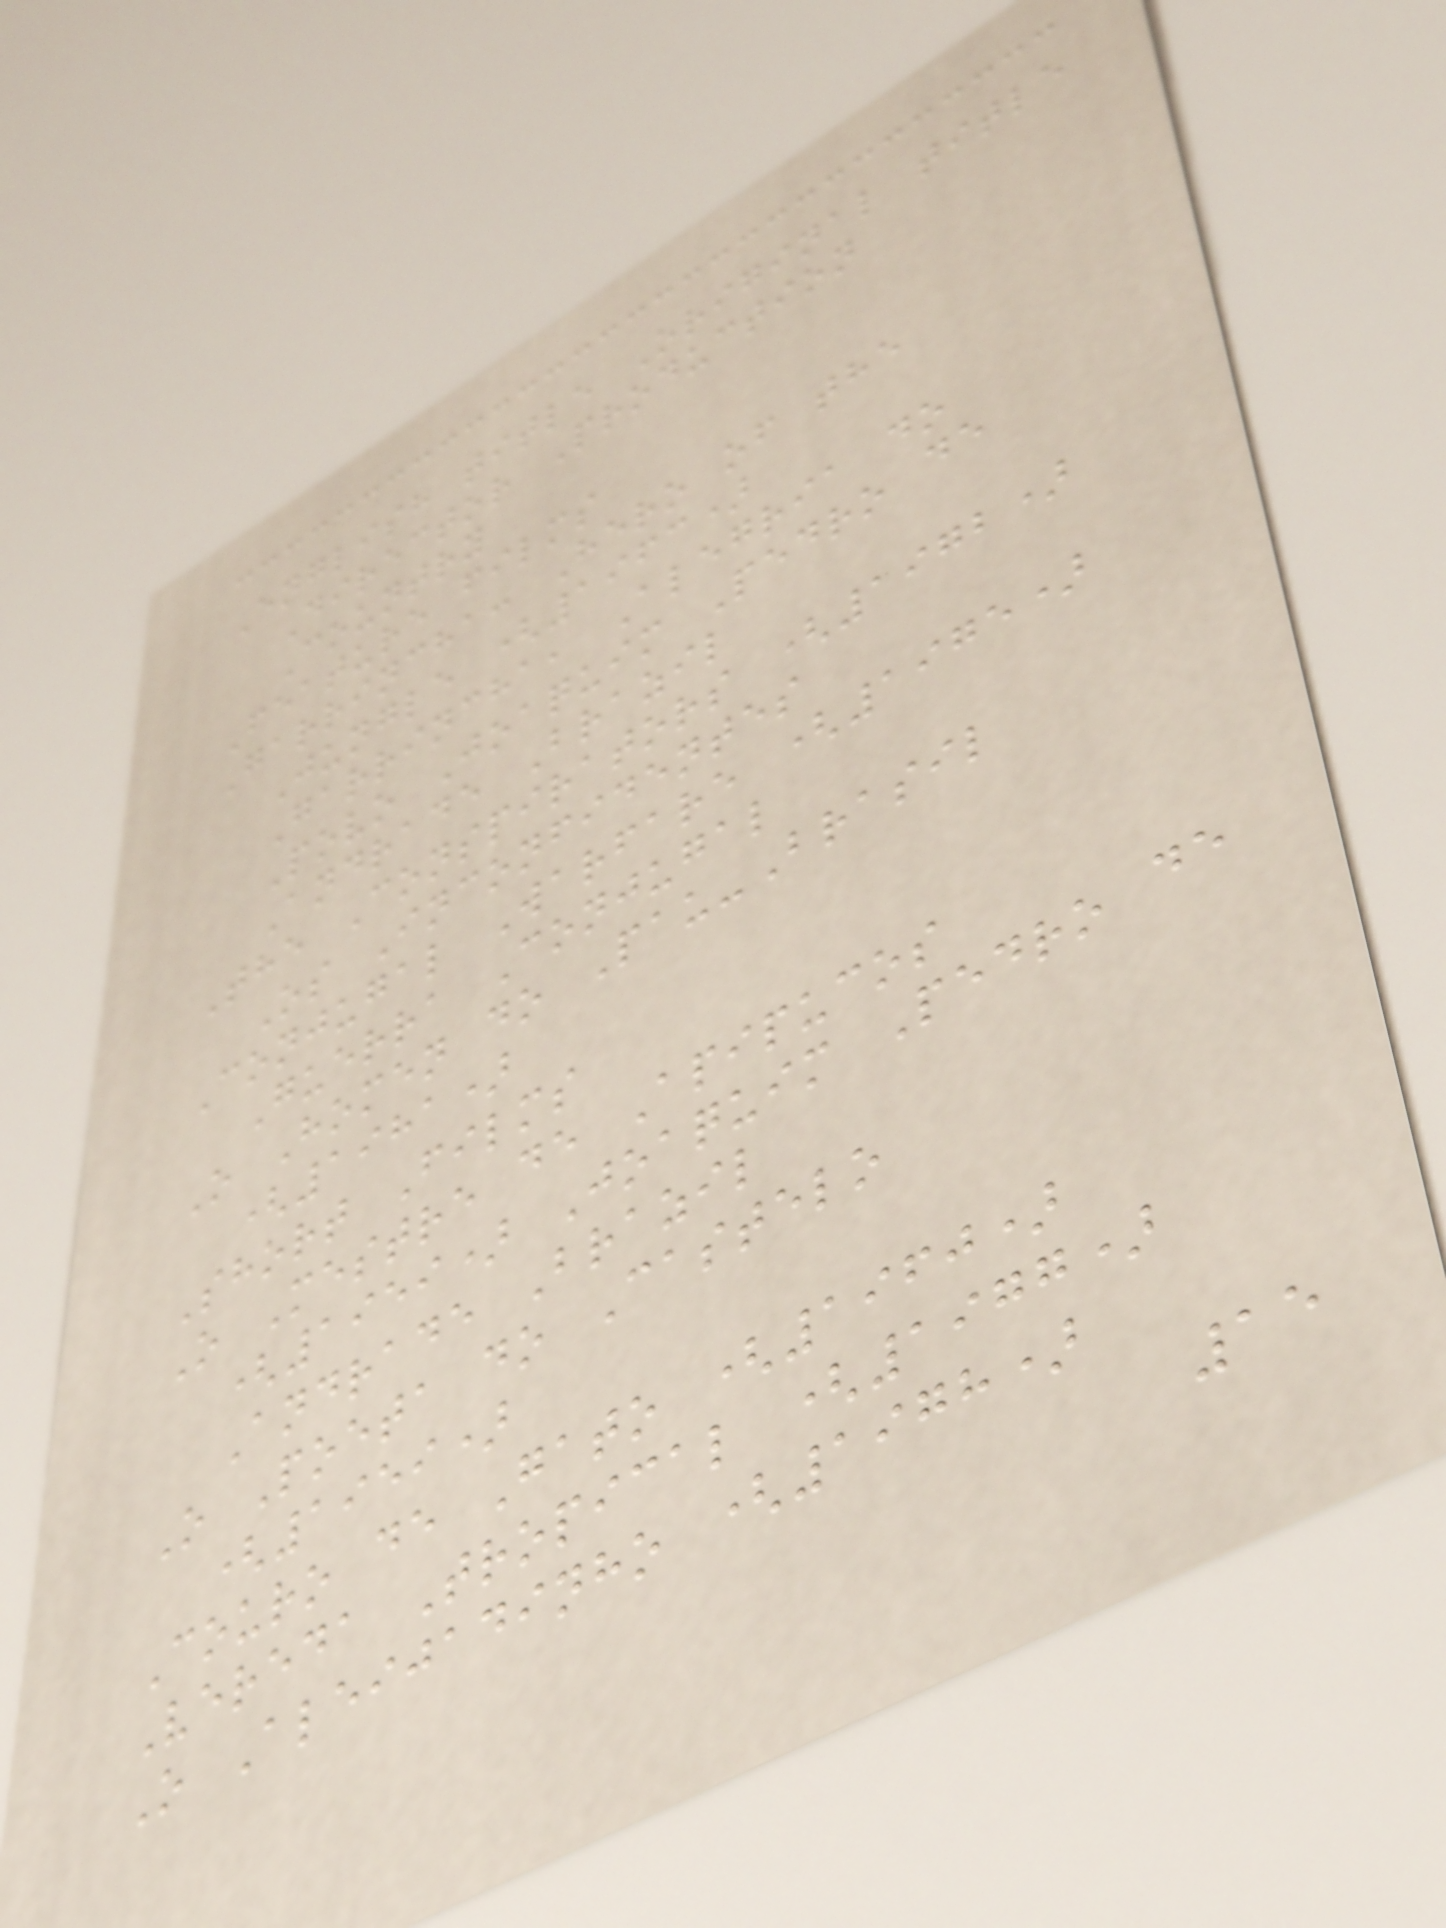English title Original title
Director Production
Country
Feature films
Garrincha: Hero of the
Jungle (1963)
Garrincha, Alegria do
Povo Joaquim Pedro de
Andrade Brazil
The Conspirators (1972)
Os Inconfidentes
Conjugal Warfare (1975)
Guerra Conjugal
O Homen do Pau-Brasil
(1981)
Short Films
O Mestre de Apipucos
(1959) Joaquim Pedro de
Andrade Brazil
O Poeta do Castelo
(1959)
Couro de Gato (1960)
Vereda Tropical (1977)
O Aleijadinho (1978)
15
